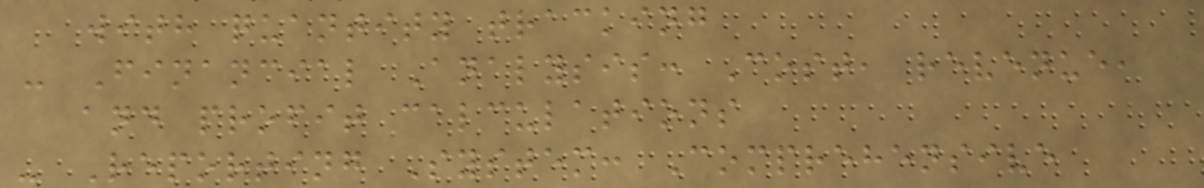with quantity tracking
- Financial Analysis: Cost, revenue,
and profit calculations
- Reporting System: Comprehensive
